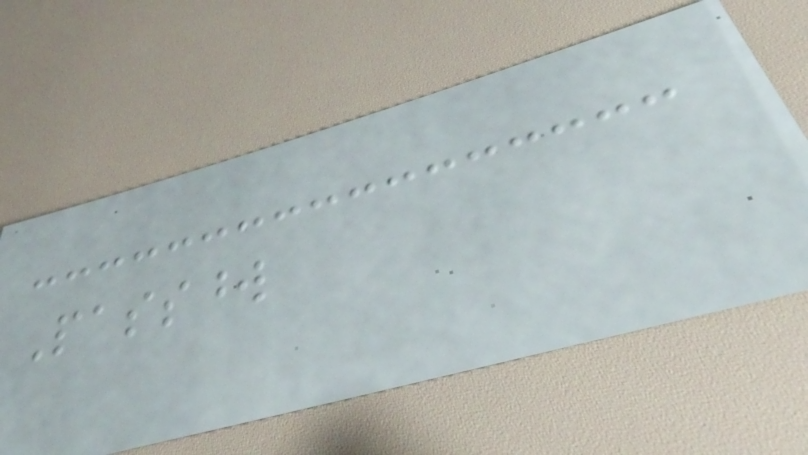Password
